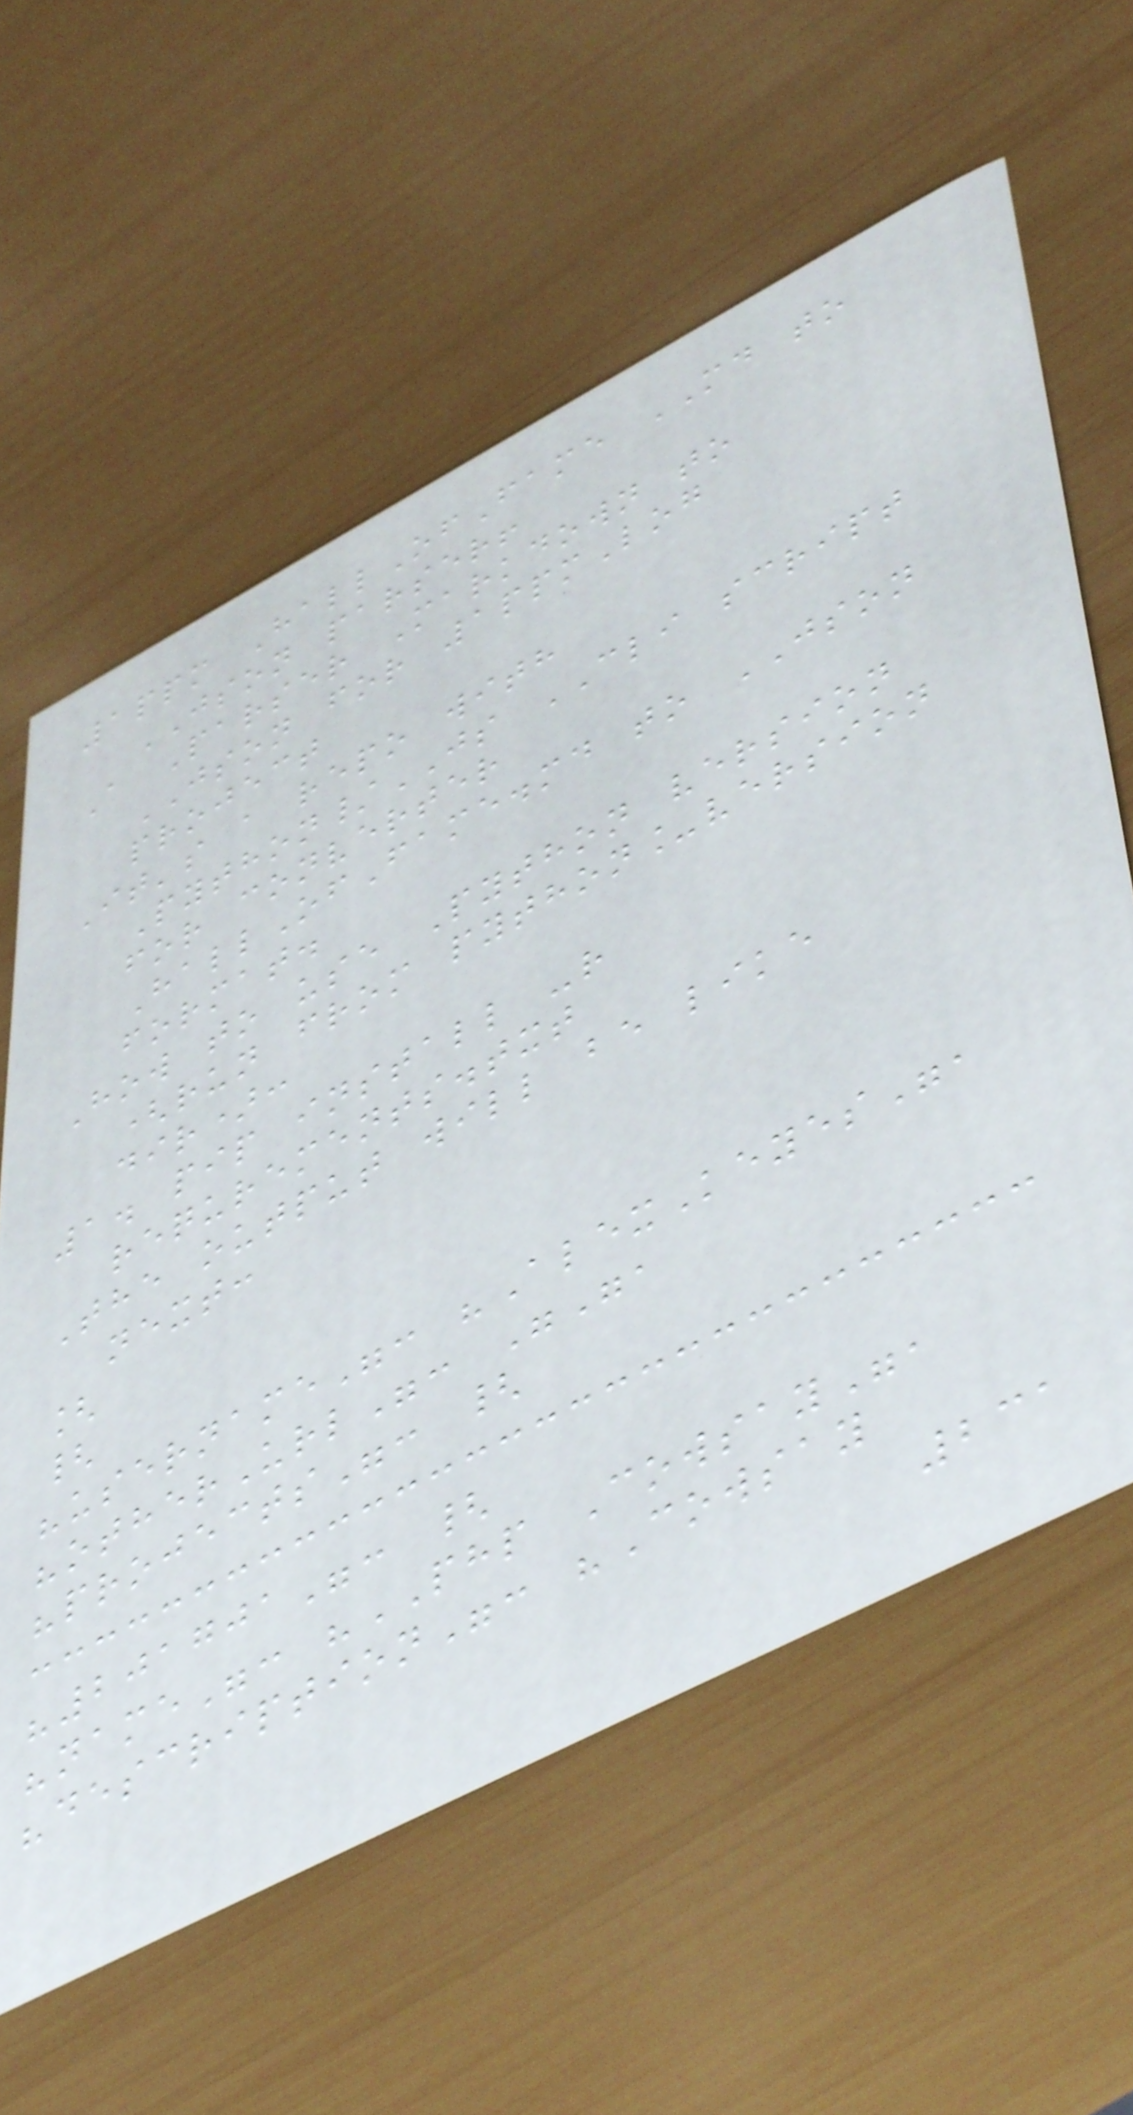1ppm HallOfFame MD to
JSON parser!
A Parser Markdown to
JSON for 1ppmLog
project
It's a repo with
Python/JS CLI script
for converter
HallOfFame.md to JSON
format.
How to use Python version
(run from python_version
dir):
1. pip install -r
requrements.txt
The output will be like
next:
[
{
"username": "AlexKeyes",
"otherUrl": "",
"projects": {
"201701": {
"name": "PHP Cowsay",
"description": "Cowsay
231
